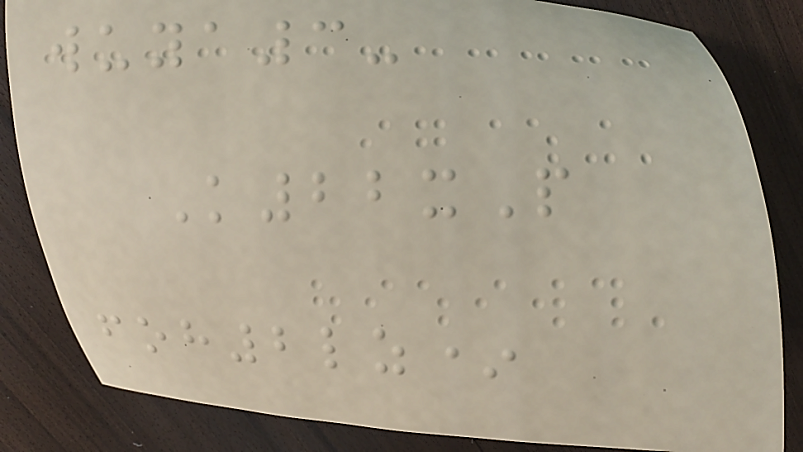wuya3-
K22xP
foh2lz*
